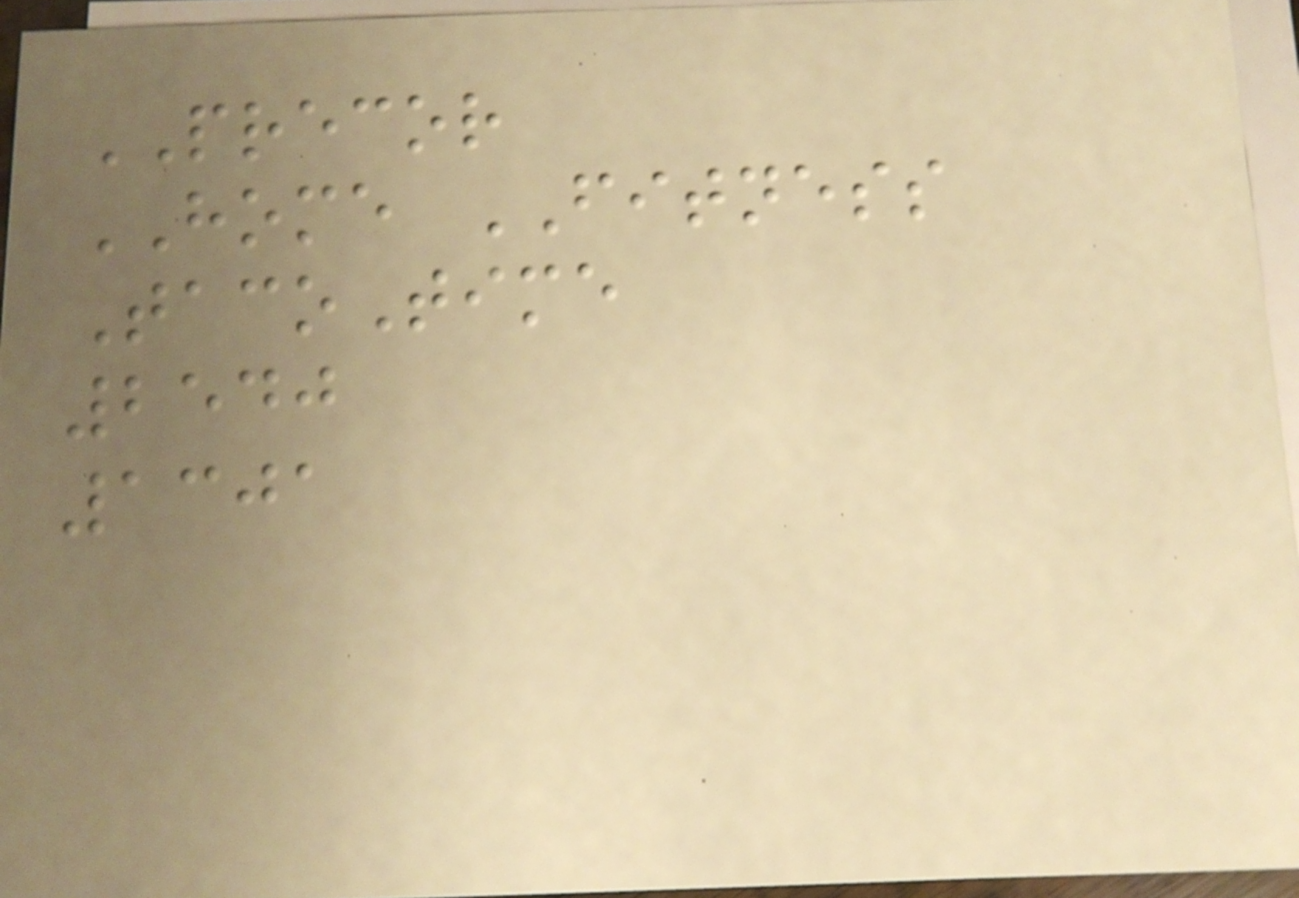PRECOR
HOME FITNESS
TacoTime
2540
1301
